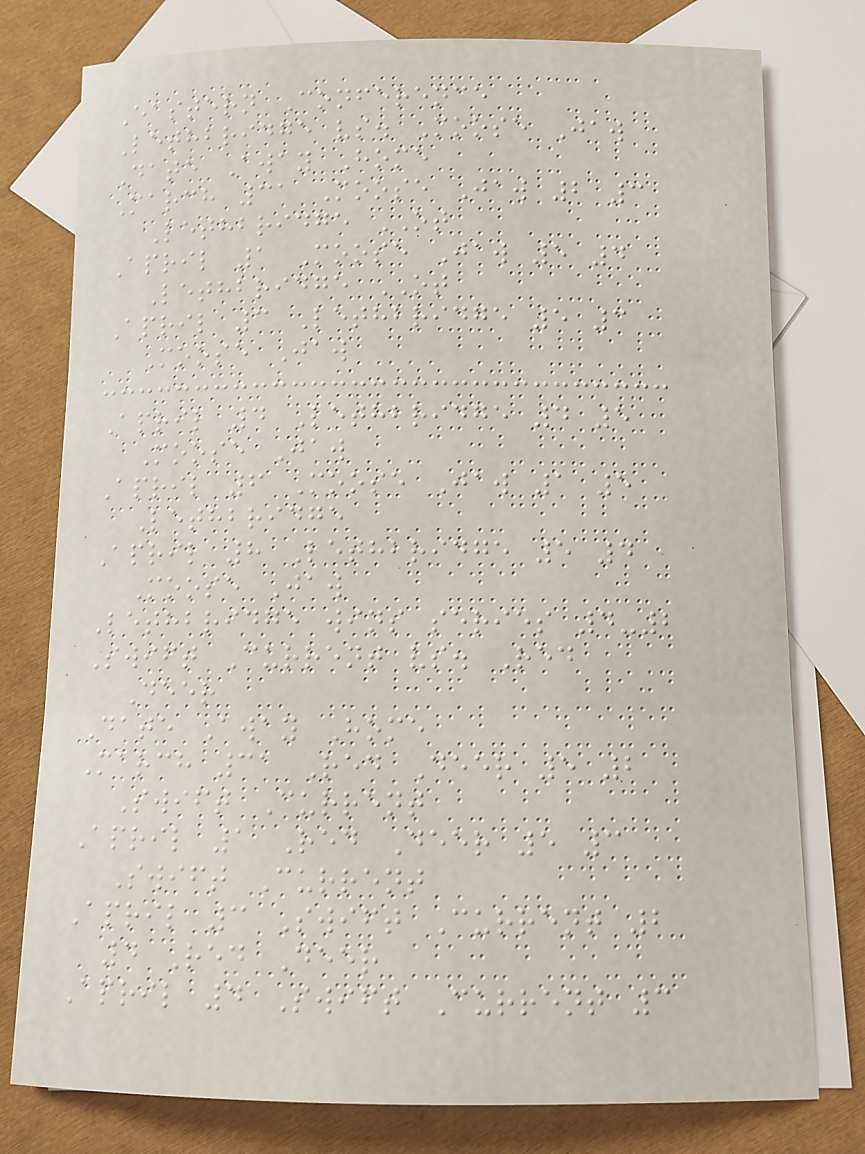Eastern Conference
Lethbridge vs. Moose Jaw
Date Away Home
March 31 Moose Jaw 2 3
Lethbridge OT
April 1 Moose Jaw 5 4
Lethbridge OT
April 3 Lethbridge 5 3
Moose Jaw
April 4 Lethbridge 4 5
Moose Jaw
April 6 Moose Jaw 1 5
Lethbridge
April 8 Lethbridge 5 4
Moose Jaw
Lethbridge wins series 4-2
Swift Current vs. Red
Deer
Date Away Home
March 31 Red Deer 5 2
Swift Current
April 1 Red Deer 5 3
Swift Current
April 3 Swift Current 2
4 Red Deer
April 4 Swift Current 3
